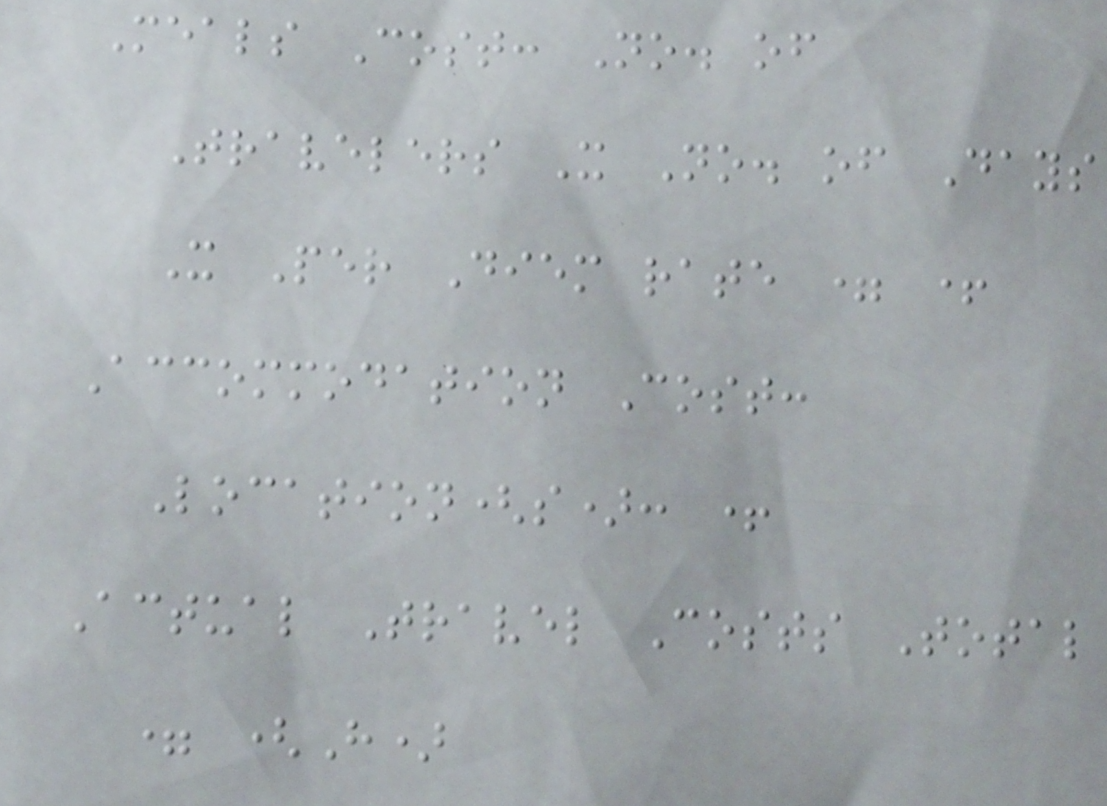Meals Cost: No. of
Travelers X No. of Days
X Per Diem rate = +
Accommodation Cost:
Location(s): +
Actual Travel Costs Total
= (H)
